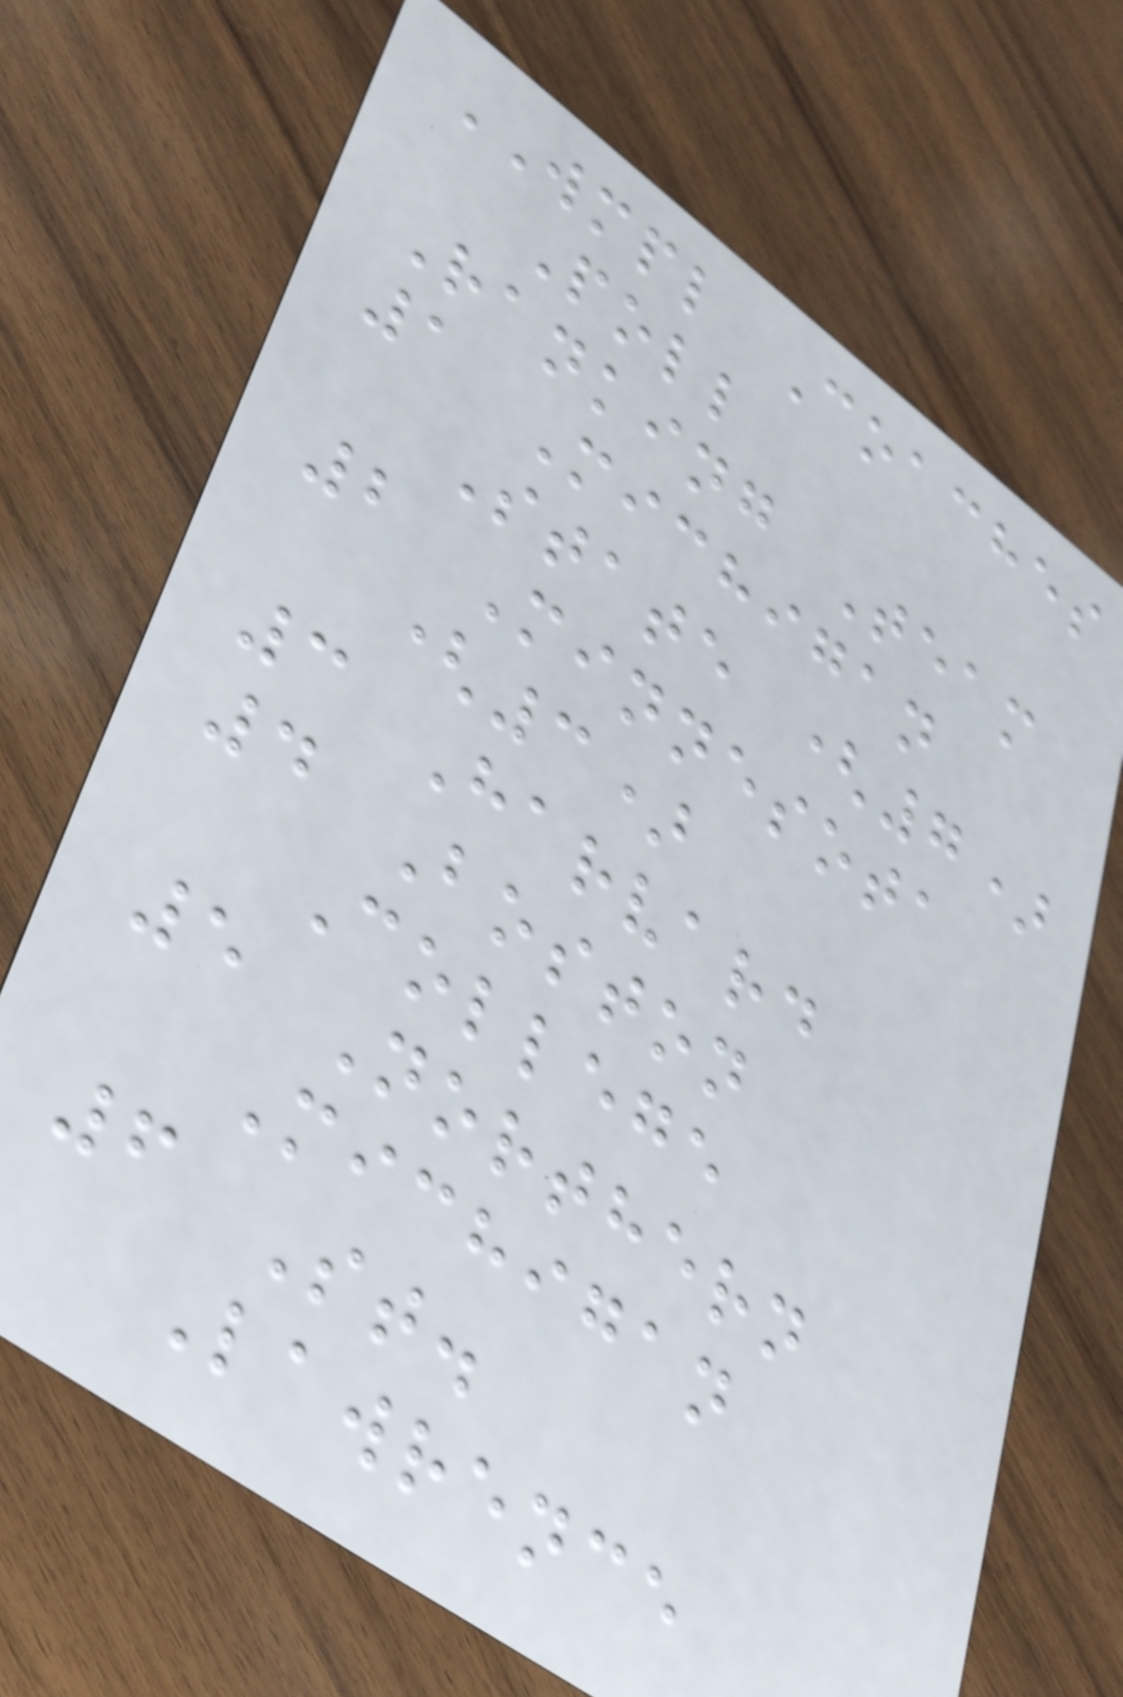WMPL Coaches
Poll
Ranking Team
1 Michigan
State (7)
2 Minnesota
(3)
3 Harvard
4 Boston
College
5 Northern
Michigan
6 St.
Lawrence
